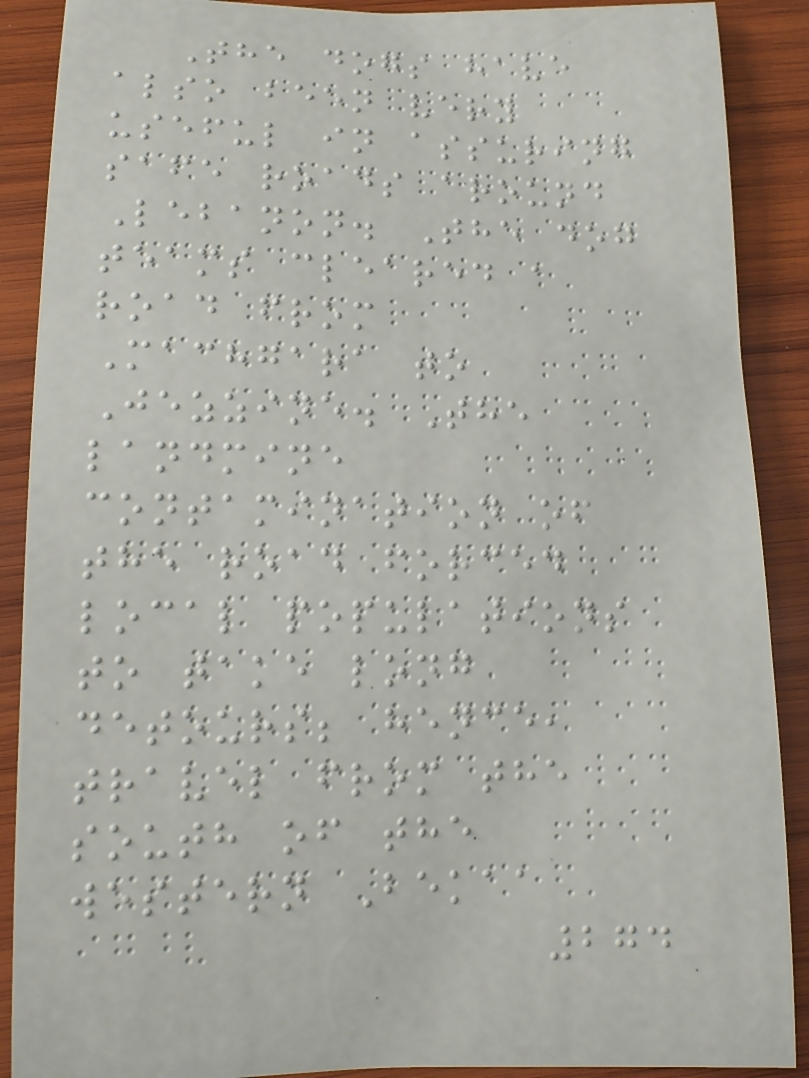The dogs have
also been very
useful in assuring
safe roads around
Lebanon. The dog
teams cleared a
road from
Machgara to
Jezzine. The
landmine
contamination of
the road forced
local populations
to take long
detours; hence,
travel from the
south of the
western Bekaa
274
